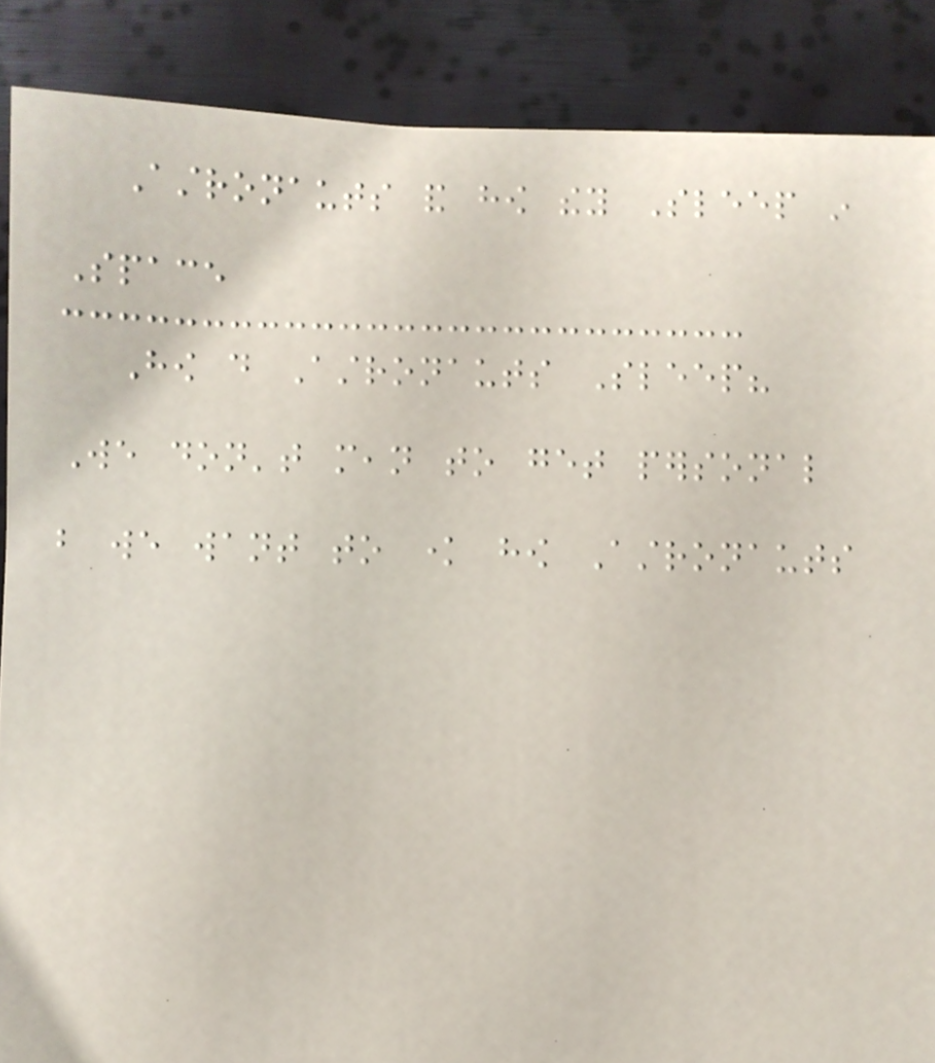Astronauts and how they Sleep in
Space
How do Astronauts Sleep?
We don't mean to get personal
but we want to know how Astronauts
